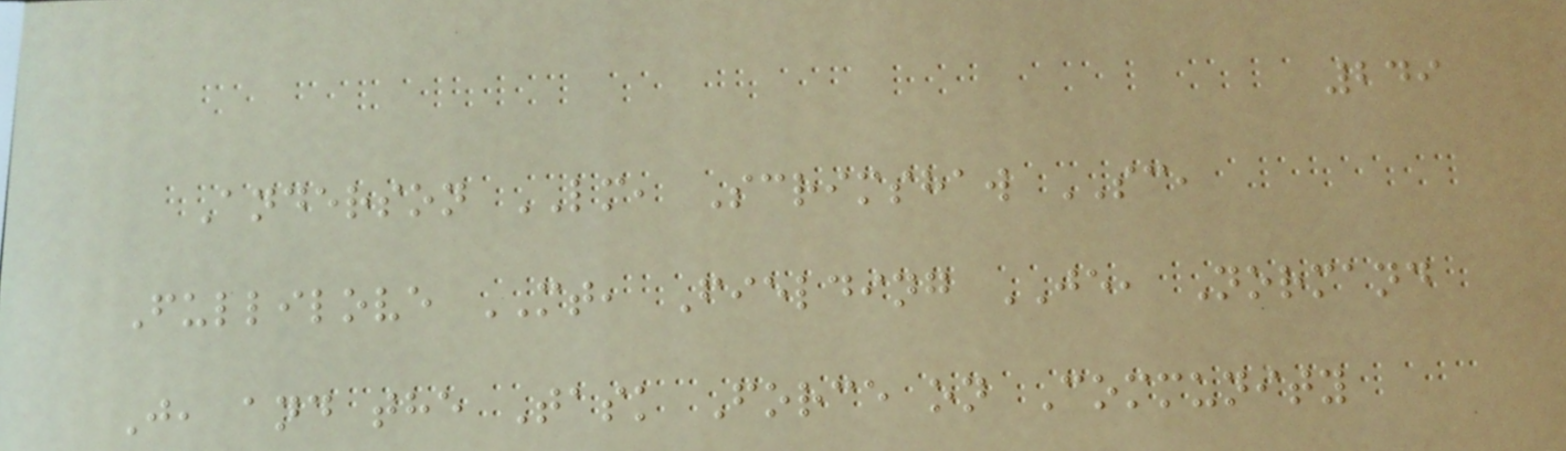249
Anderson LM, Scrimshaw SC,
Fullilove MT, Fielding JE, Normand
J, and the Task Force on Community
